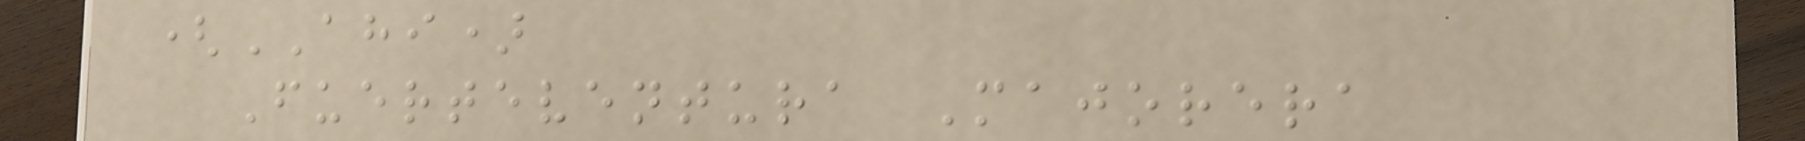(AHI)
Fuerteventura Majorera
